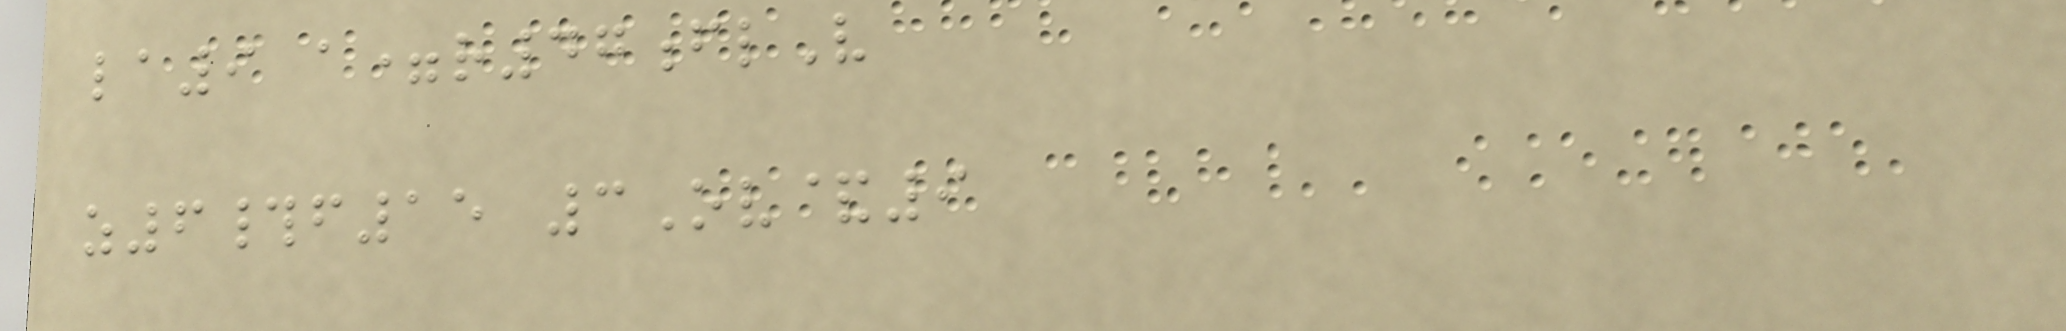la9 a=r47flV
z6#f15 3Ov&9
